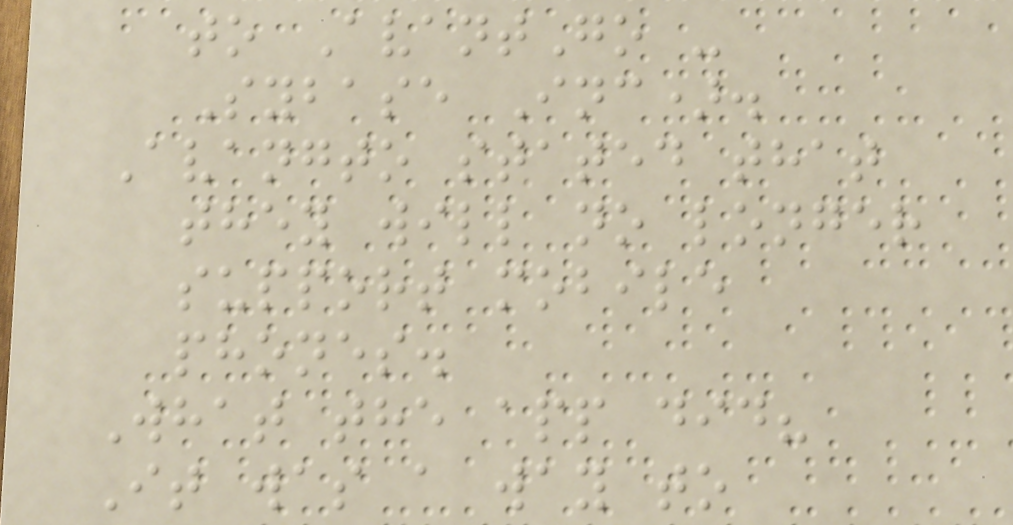to AvantGo -
Sybase Inc).
Avangto stated that
they will no longer
support mobile
phones.
What the app did?
It was a way to
